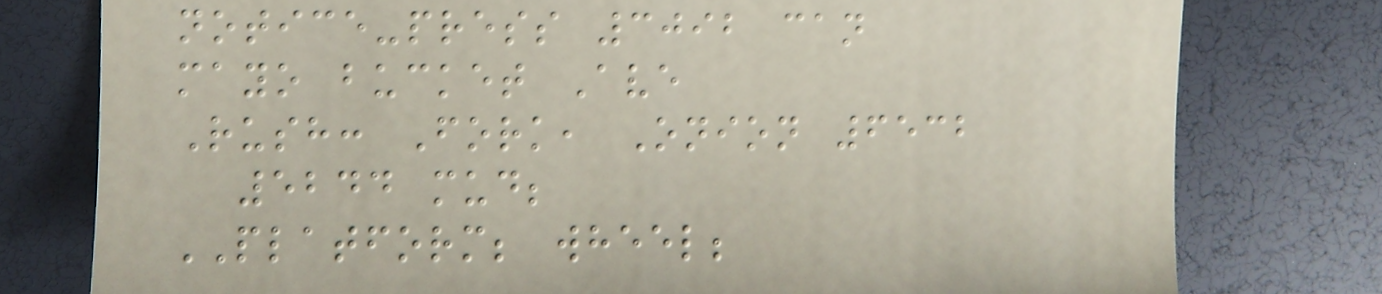notice-press 3092 can
mayo bucket Ave
Rush: Fork, Onion 6532
5244 mud;
PLATFORM; wheel;
